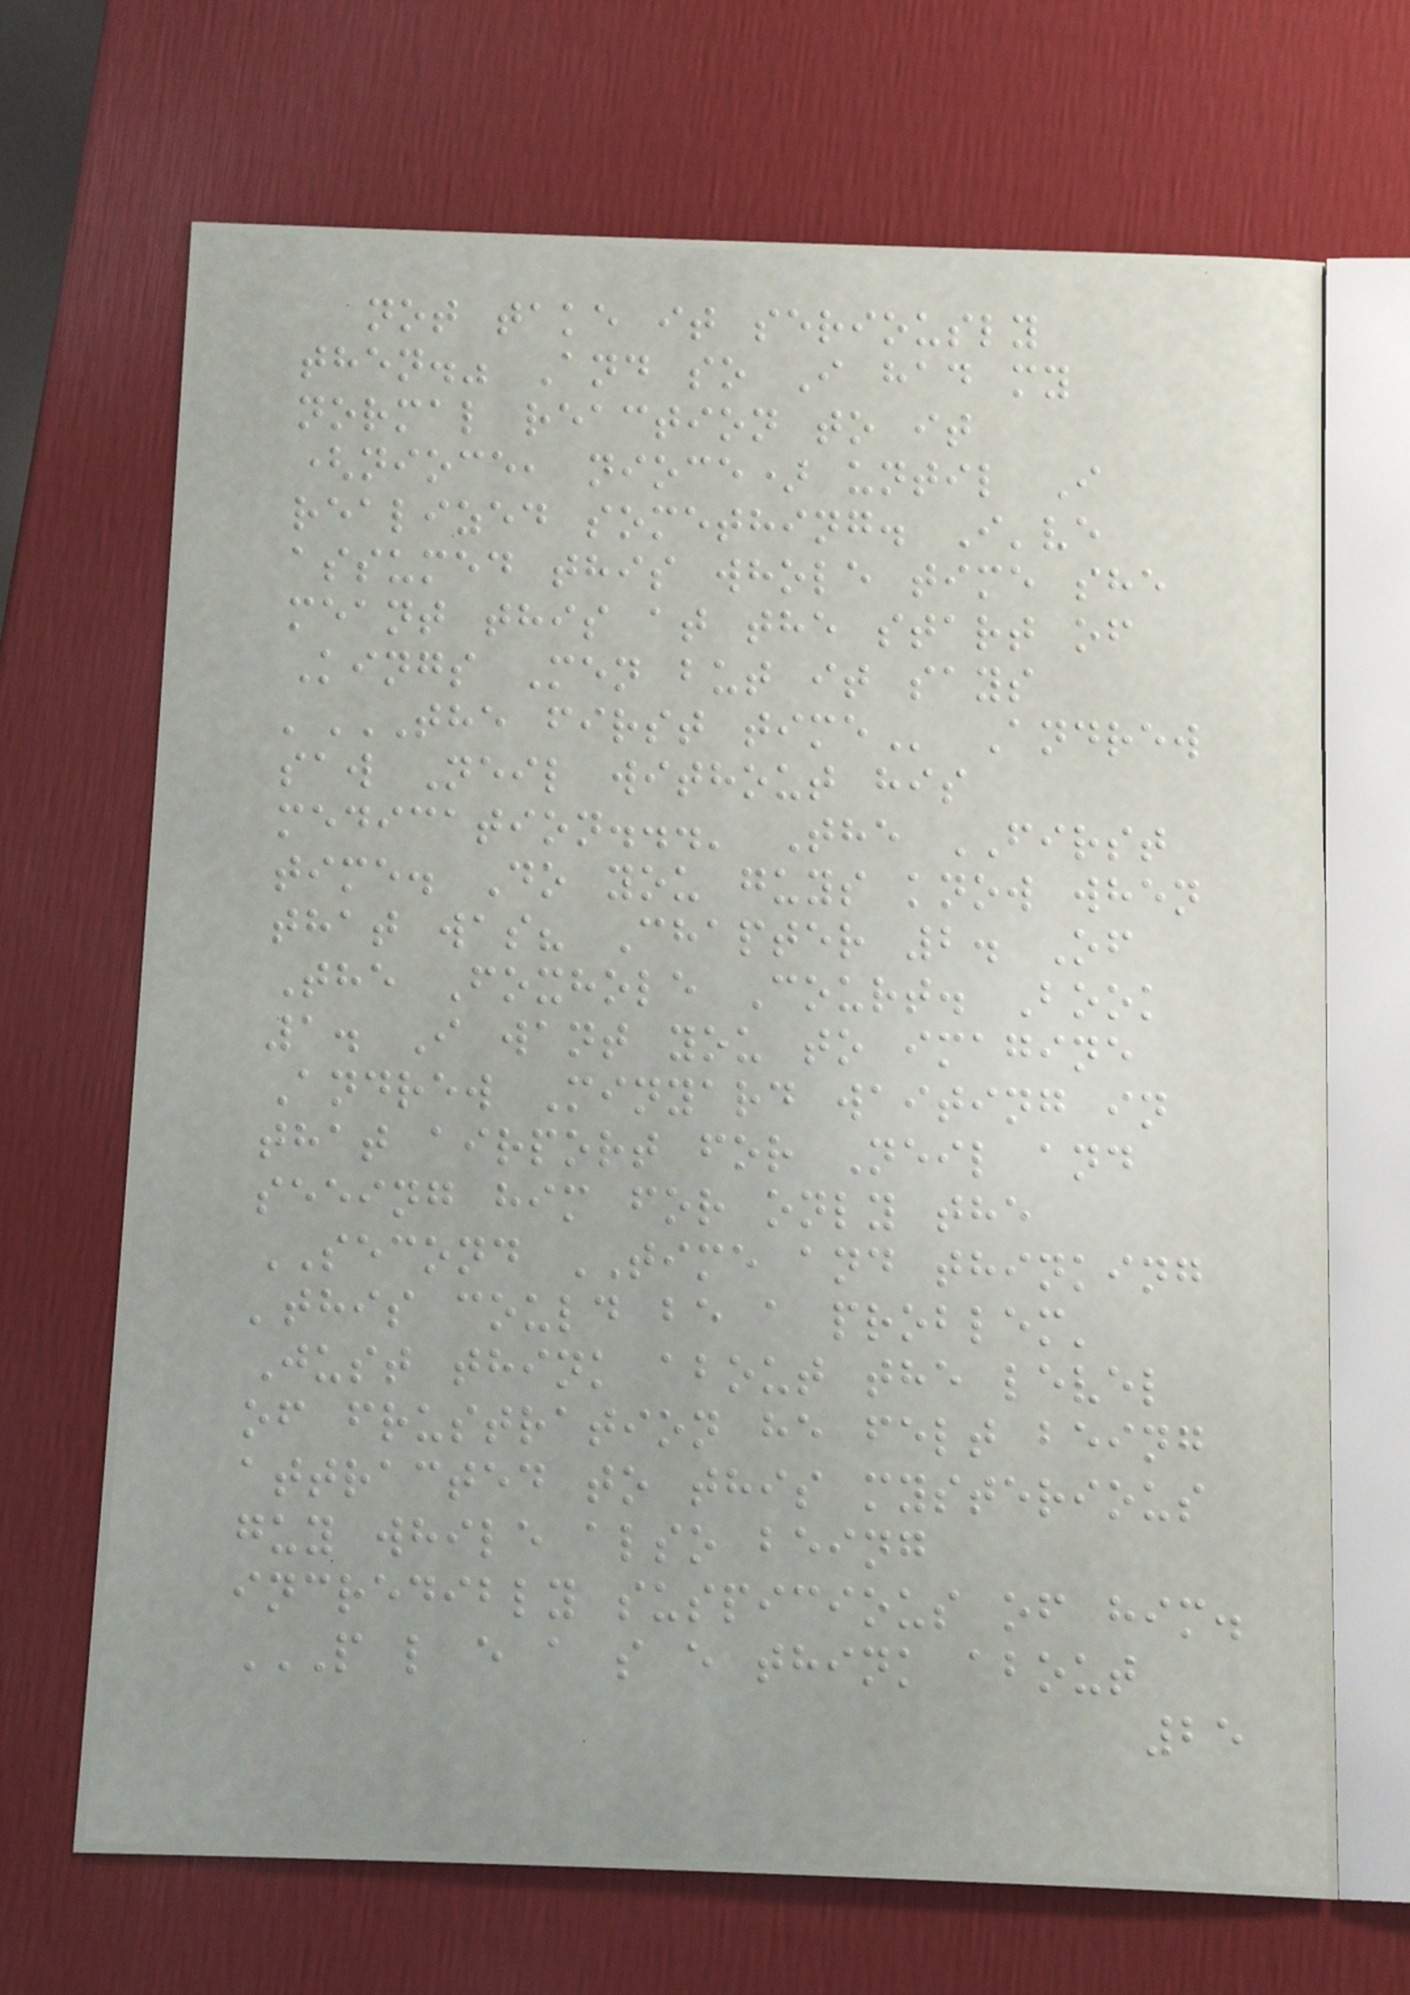not take it seriously
then." And so I had my
normal reaction to it
(nioce, nioce) until I
realized something. I've
assumed this whole time she
meant this at the start of
Kings Men but it says
'THE FIRST TIME Andrew
saw Neil without his
medication...' The FIRST
time. Do you guys know when
that was? Chapter 2. Of
The Foxhole Court. Book
1. I want you to imagine
Andrew Minyard waiting in
that airport for Neil and
seeing him for only the
SECOND TIME and thinking
'this could be a problem'
Just think about the level
of frustration he felt being
attracted to this mysterious
guy while also being
incredibly suspicious of him.
P L E A S E THINK ABOUT
25
